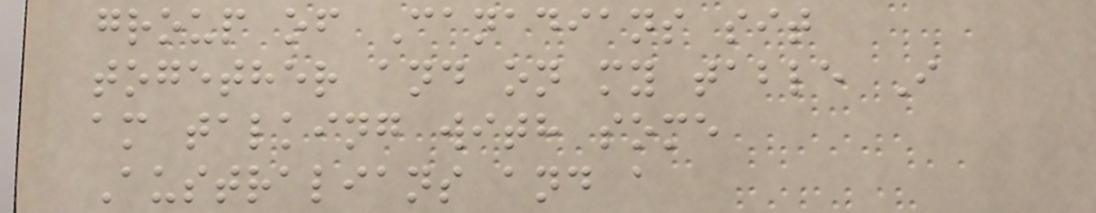group of Canadians sit
together and on my table I
am talking with some
Australians and a
